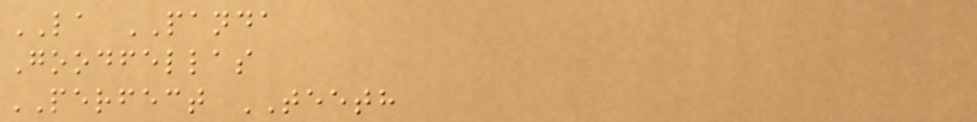LA PANDA
Goodfellas
PERFECT TEETH
